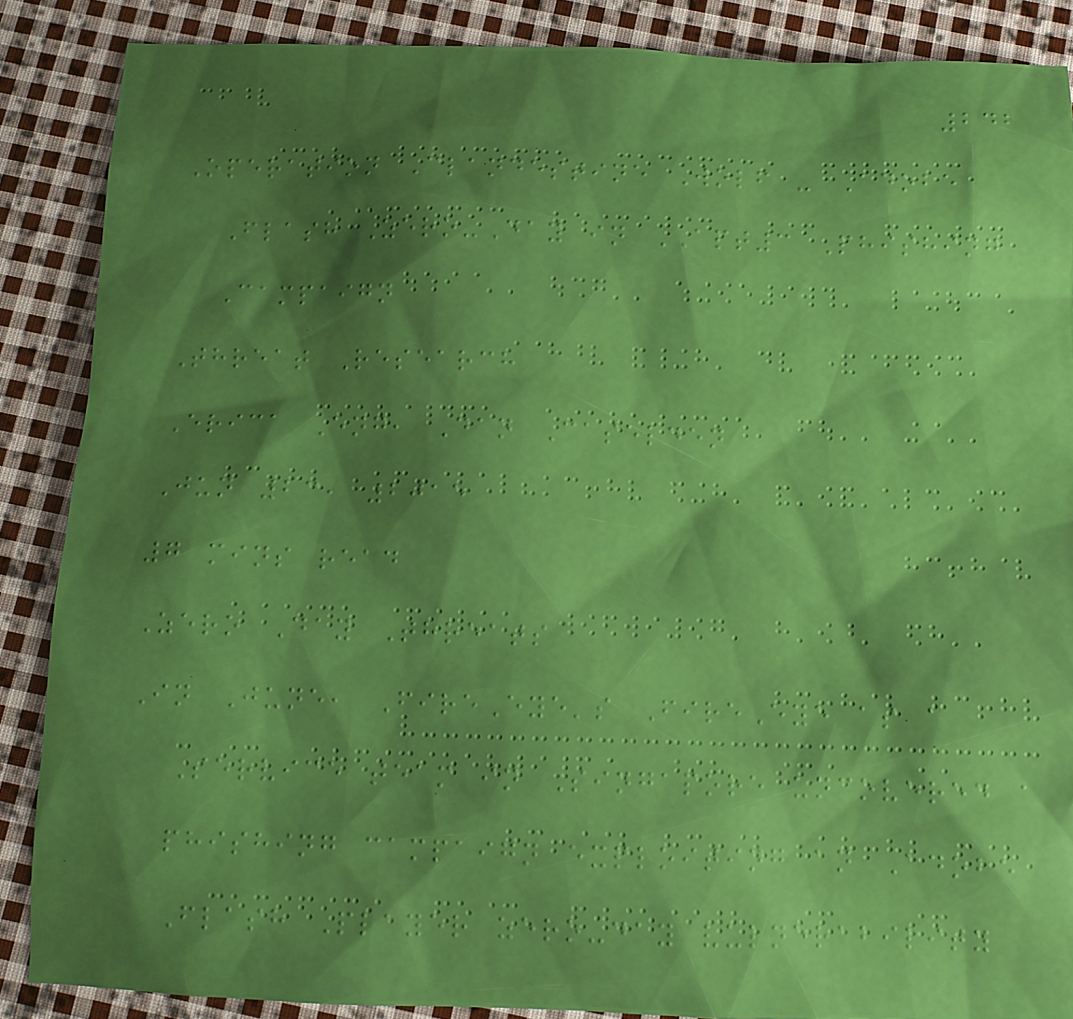242
Operation Clandestine Wolf - Adobe
Flash Zero-Day in APT3 Phishing
Campaign
Threat Research
Erica Eng, Dan Caselden
Jun 23, 2015
7 mins read
Zero Day Threats
In June, FireEye's FireEye as a
Service team in Singapore uncovered a
phishing campaign exploiting an Adobe
Flash Player zero-day vulnerability
